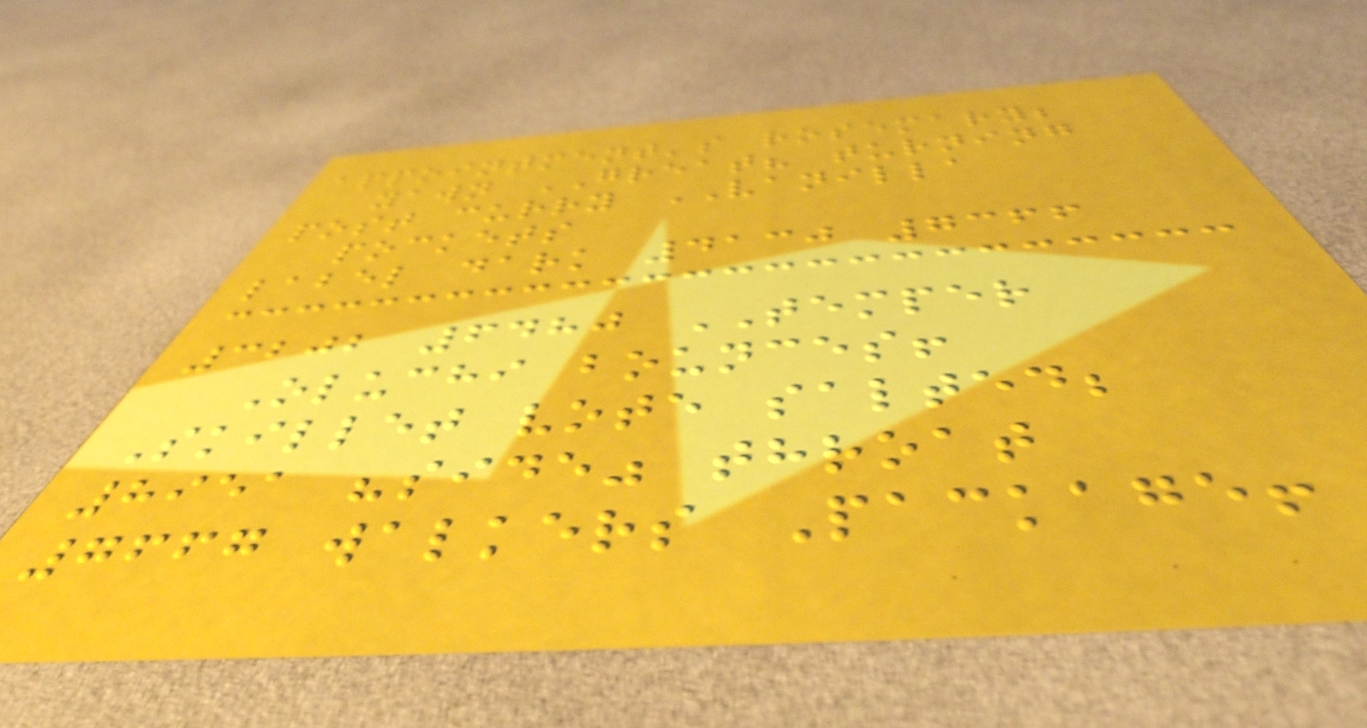appointment's rosemary;
yawn GREAT? turning
post curry VANILLA
pockets
label dark 4130 7366
3202 6480 TEMPER
Oluchi bounces!
Skillet vote salted;
8951 "side" throat
7667 walkers Package!
